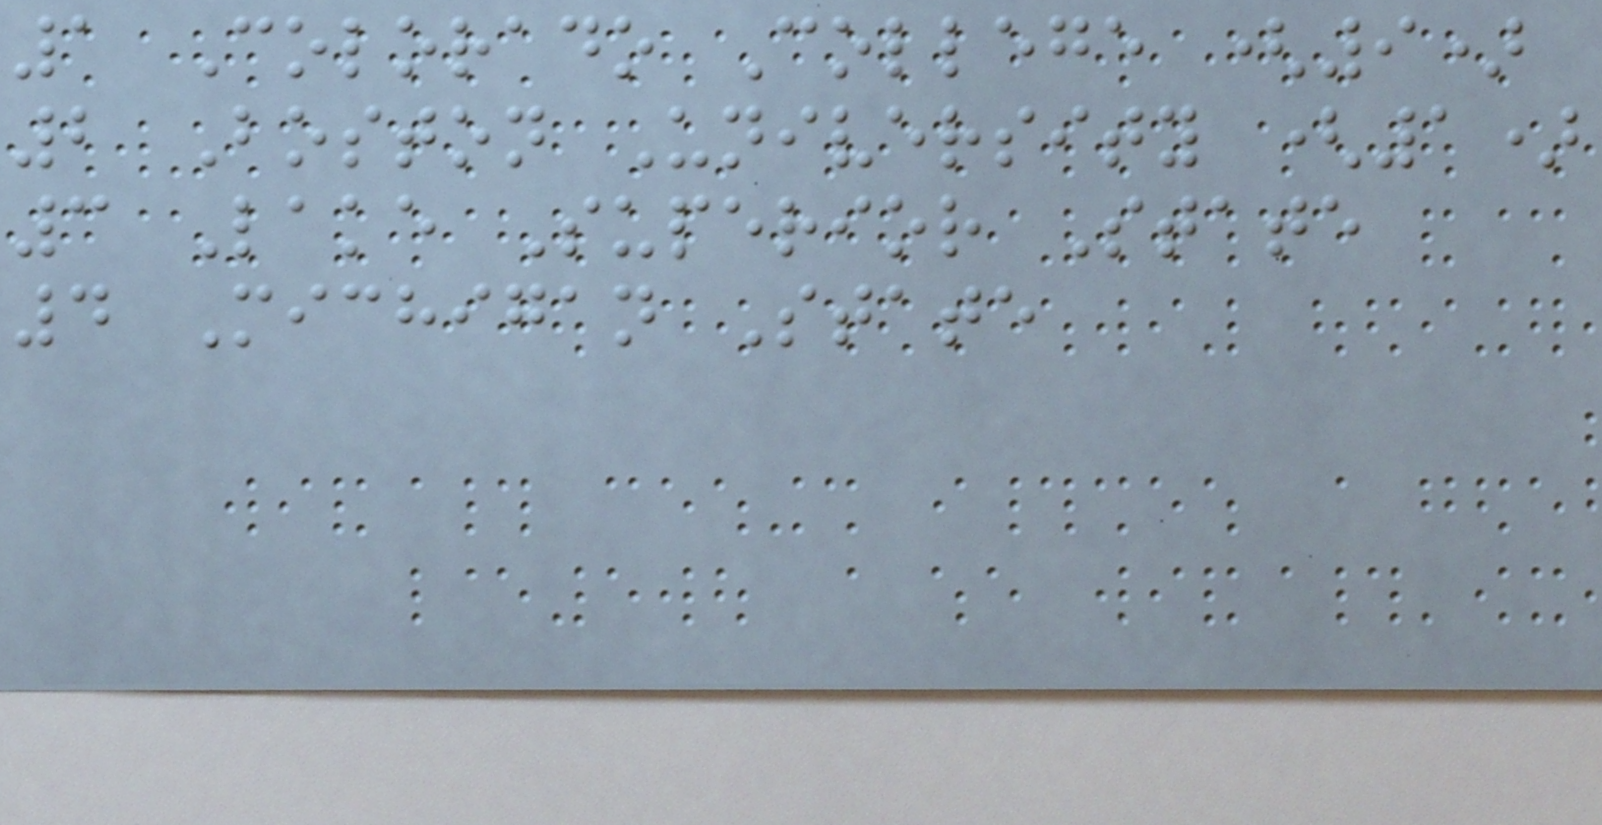1 Colorado College (9)
2 Boston University (1)
3 Lake Superior State
4 Michigan State
